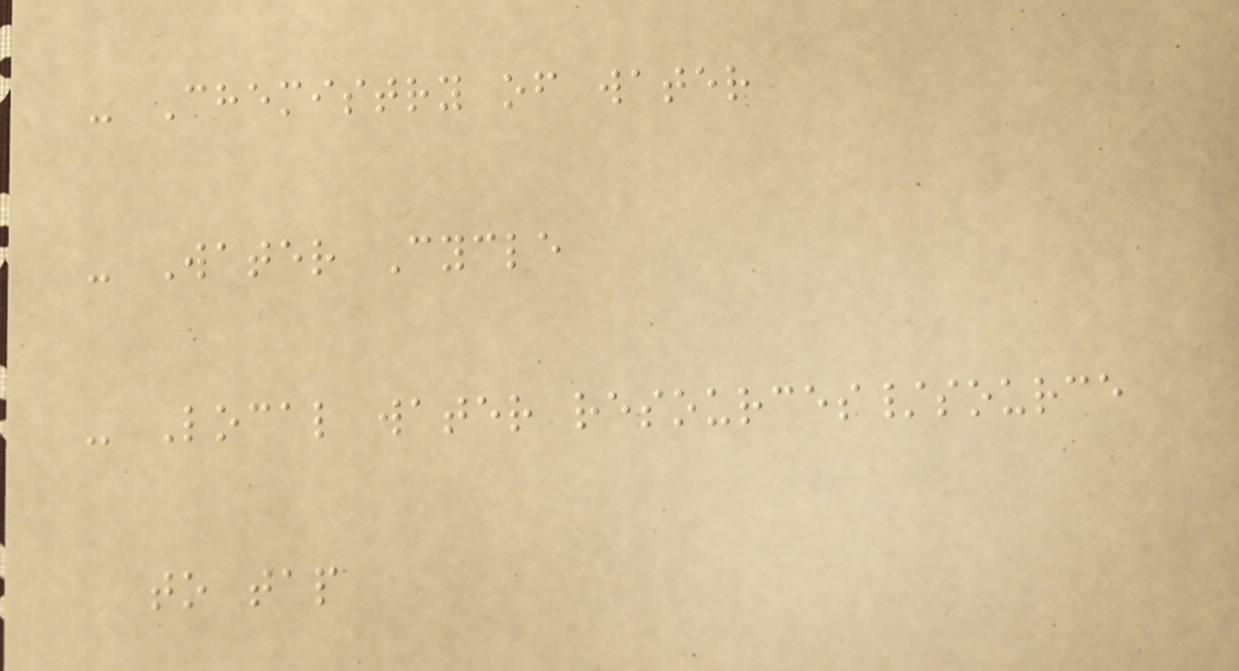- Chemistry of water
- Water Cycle
- Local water resources/source
to tap
